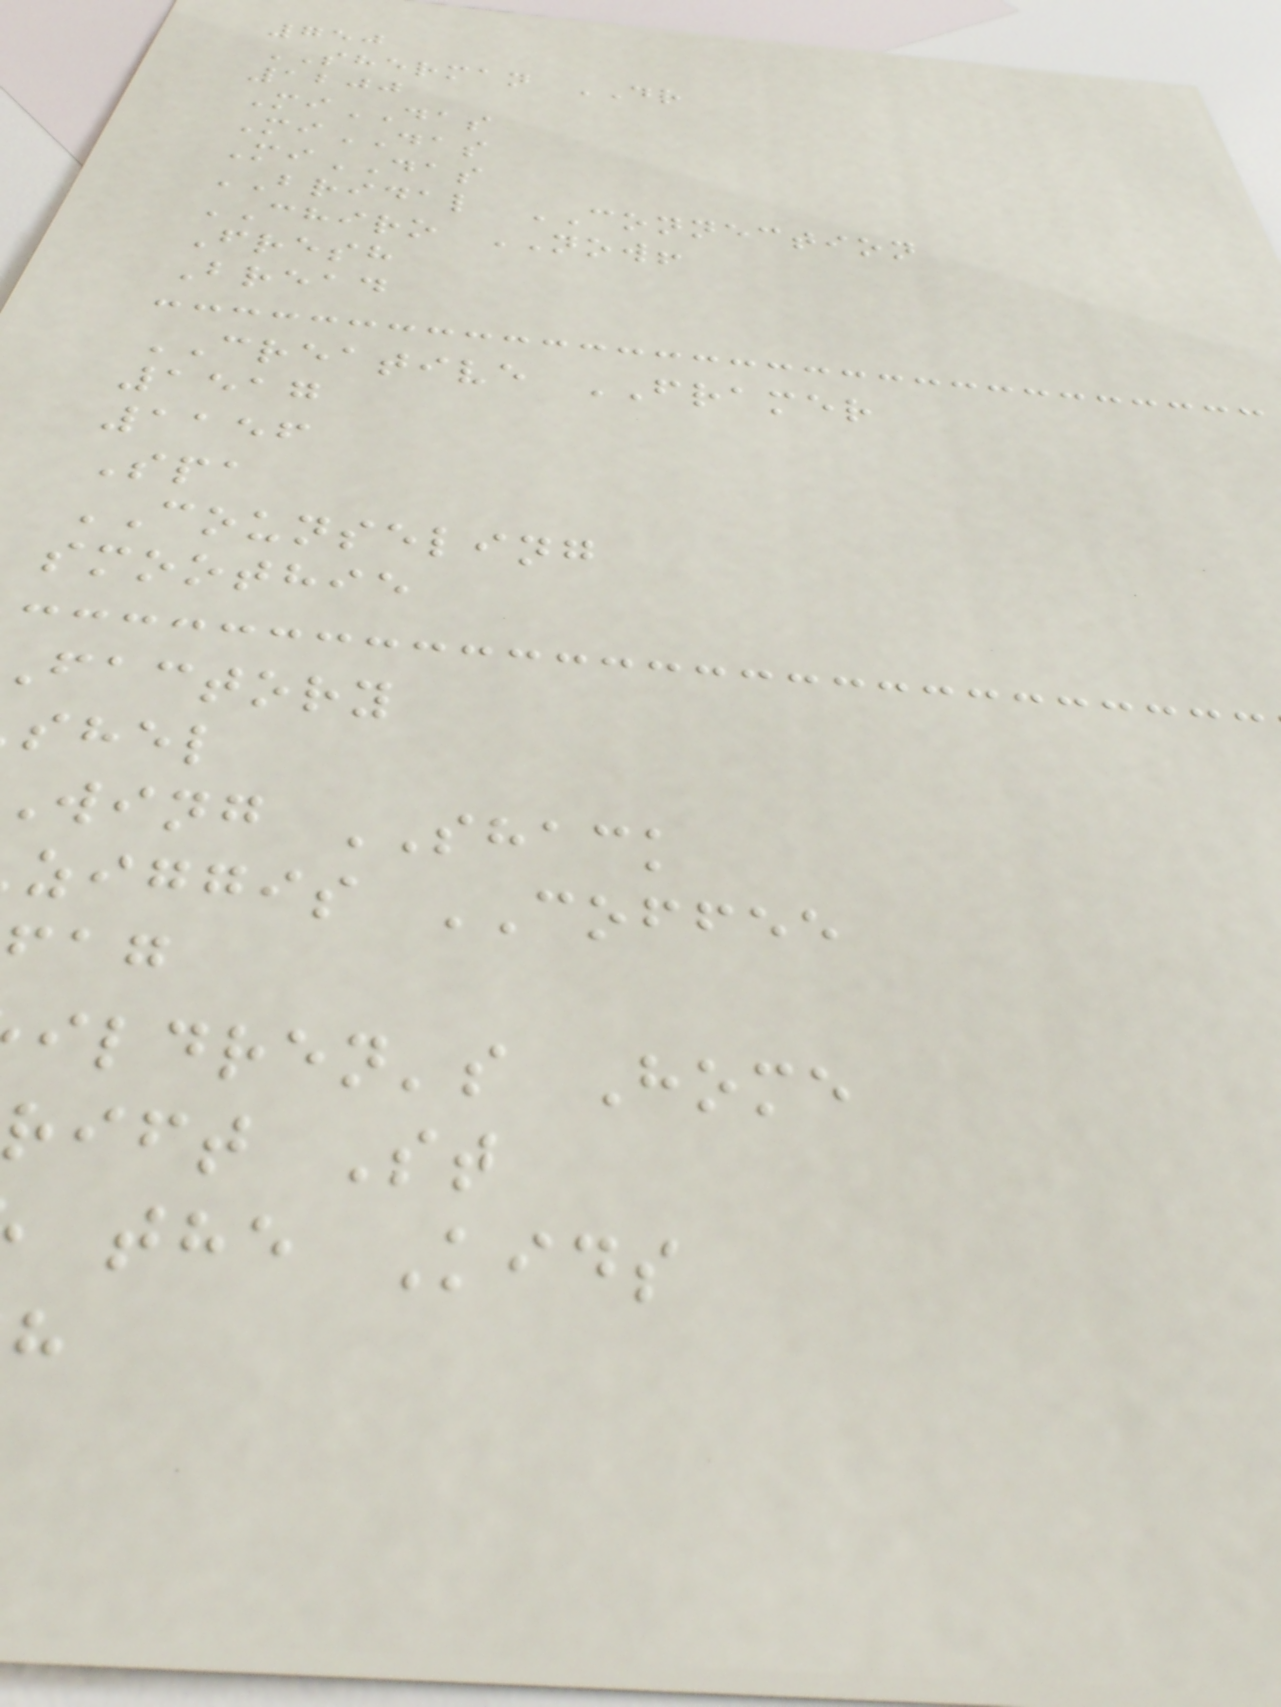750
SHERMAN DR
1200
MiDAS
MiDAS
MiDAS
BRIDAL CONNECTION
CHIRO NOW!
Fresh
Bread
CREATIVE FRAMER
1517
1156
Spa
COUNSELING
smoothie
factory
shel
wing SHACK
ziggis COFFEE
ildren's Home
rift St
the Kids
